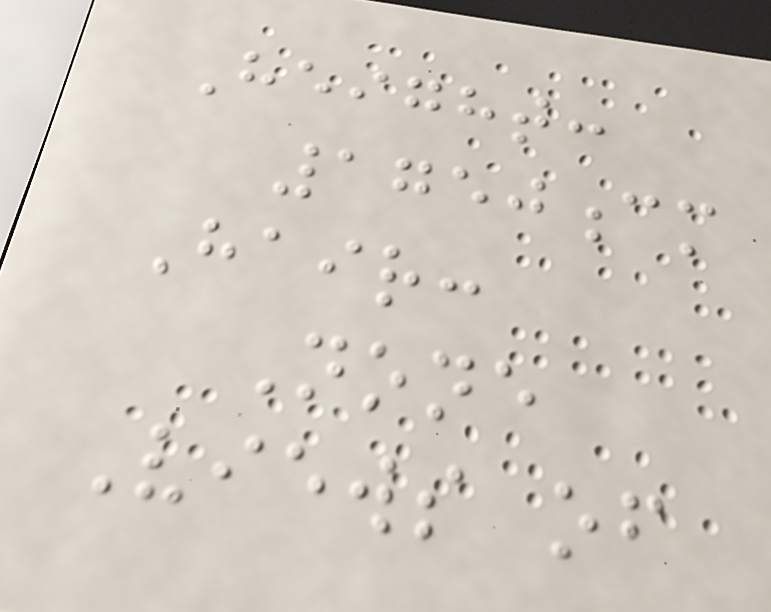Height:
1750cm
Hair:
None
Views of
